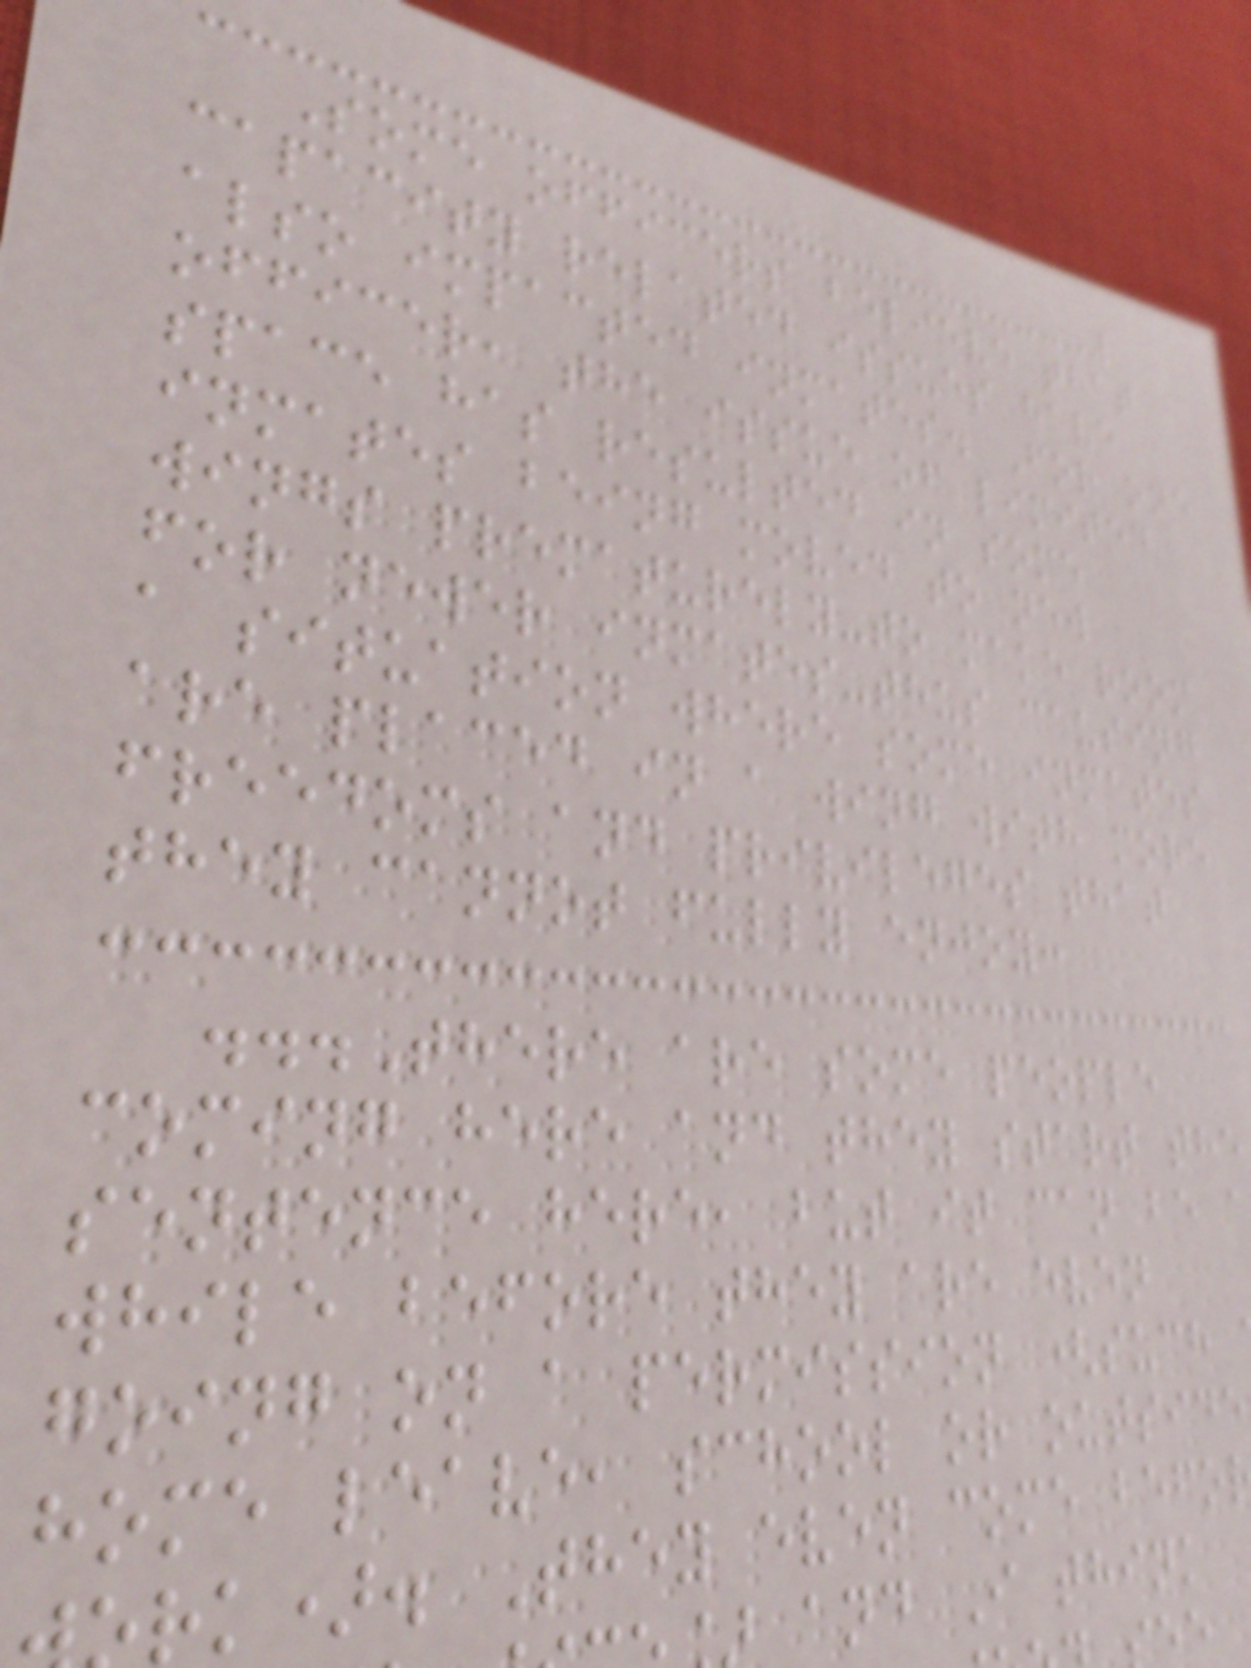Some officers believe that
capacity related issues have
also impacted inmates. For one
officer, the issue of limited
space has resulted in some
inmates being moved to new
wings prematurely-to make room
for newer inmates-thus causing
a situation where some inmates
are placed in a wing with more
freedoms and privileges that
they cannot fully enjoy:
...There are some people
coming here and they start the
sentence here, but it can be
while before they are even
going on a permission (such
home leave, school or outside
rk). They even come befo
and I think
